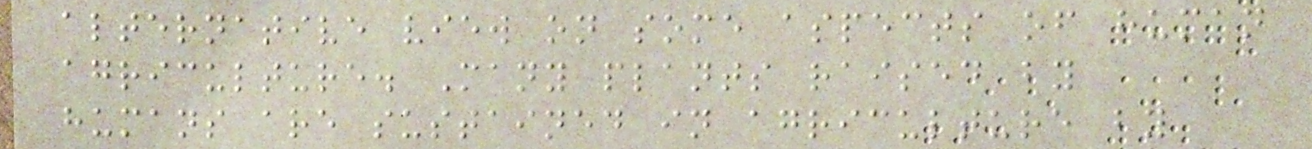alternative view on some aspects of human
agriculture. Many plants raised by
humans are sustained in agriculture by
